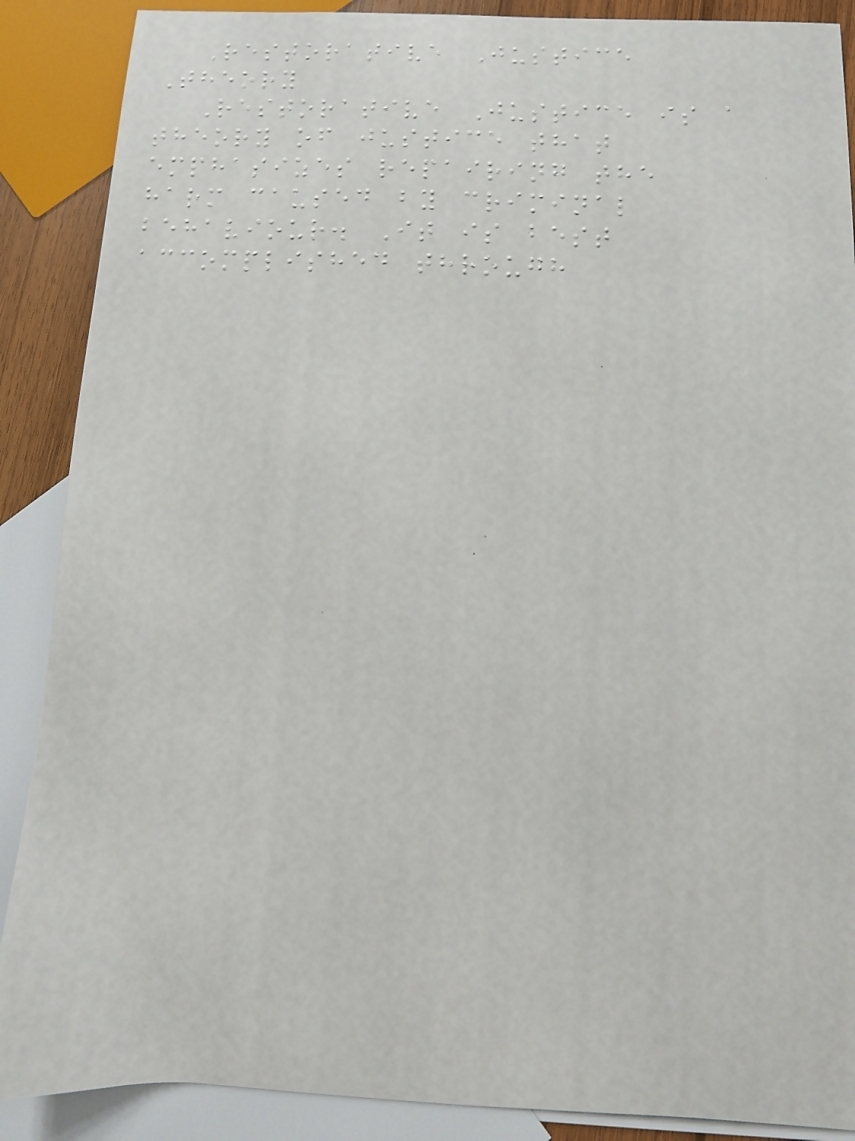Restorative Justice
Theory
Restorative Justice is a
theory of justice that
emphasizes repairing the
harm caused by criminal
behaviour. It is best
accomplished through
